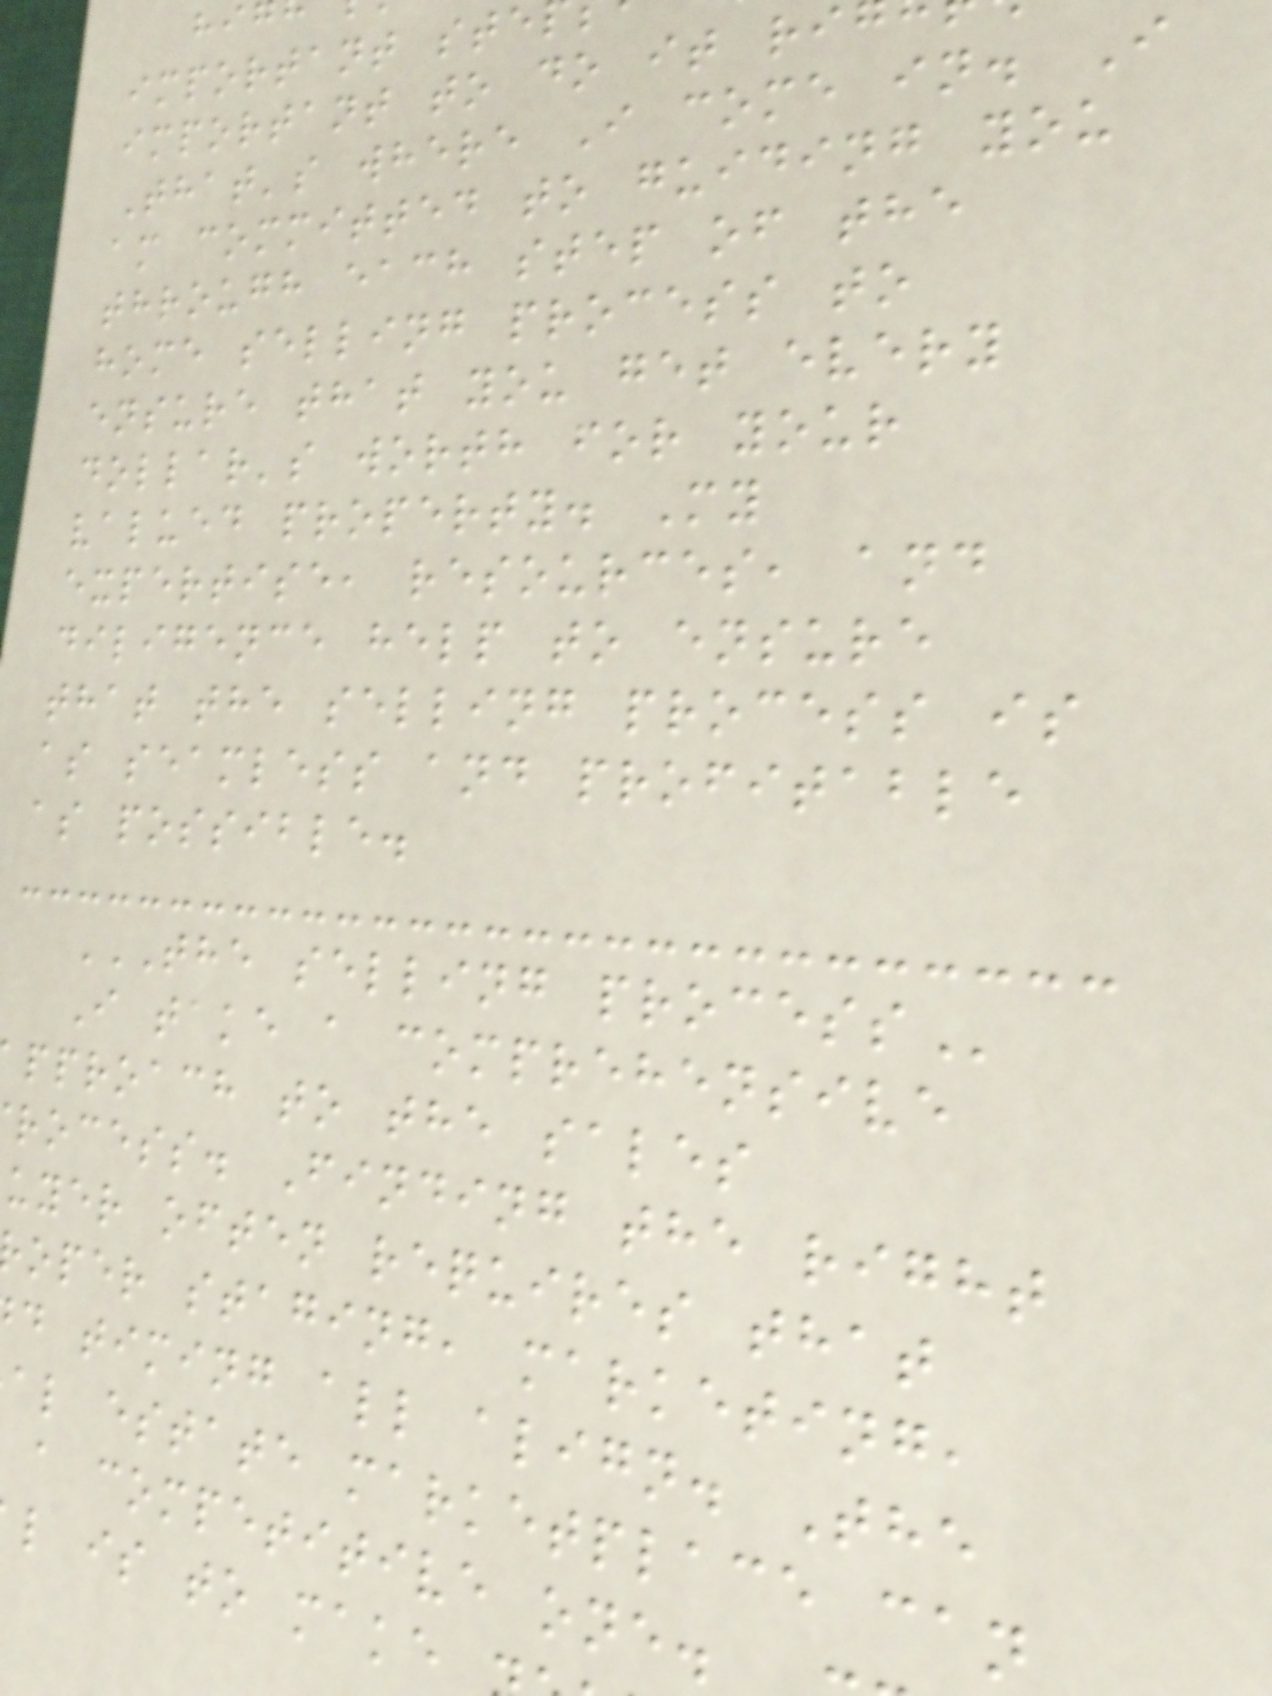important ste
important to do it ri
That's where I come in. I
am committed to guiding you
through each step of the
home selling process to
ensure that you get every
dollar's worth for your
valued property. My
expertise, resources, and
diligence help to ensure
that the selling process is
as seamless and profitable
as possible.
THE SELLING PROCESS
I take a comprehensive
pproach to the sales
rocess. Finding the right
uyer often requires that
oper staging, marketing,
d timing all align. The
al estate marketplace can
a competitive one.
l is to make
